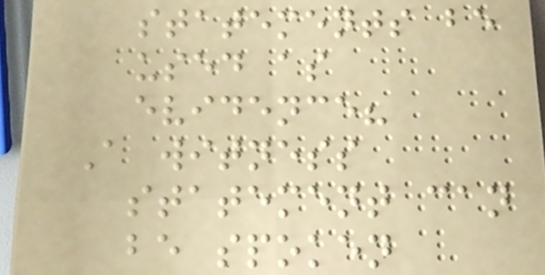statements be
used as
evidence?
A witness
statement can
be spoken
